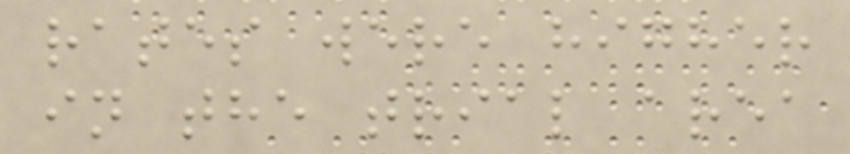rates were higher
in the trial area
